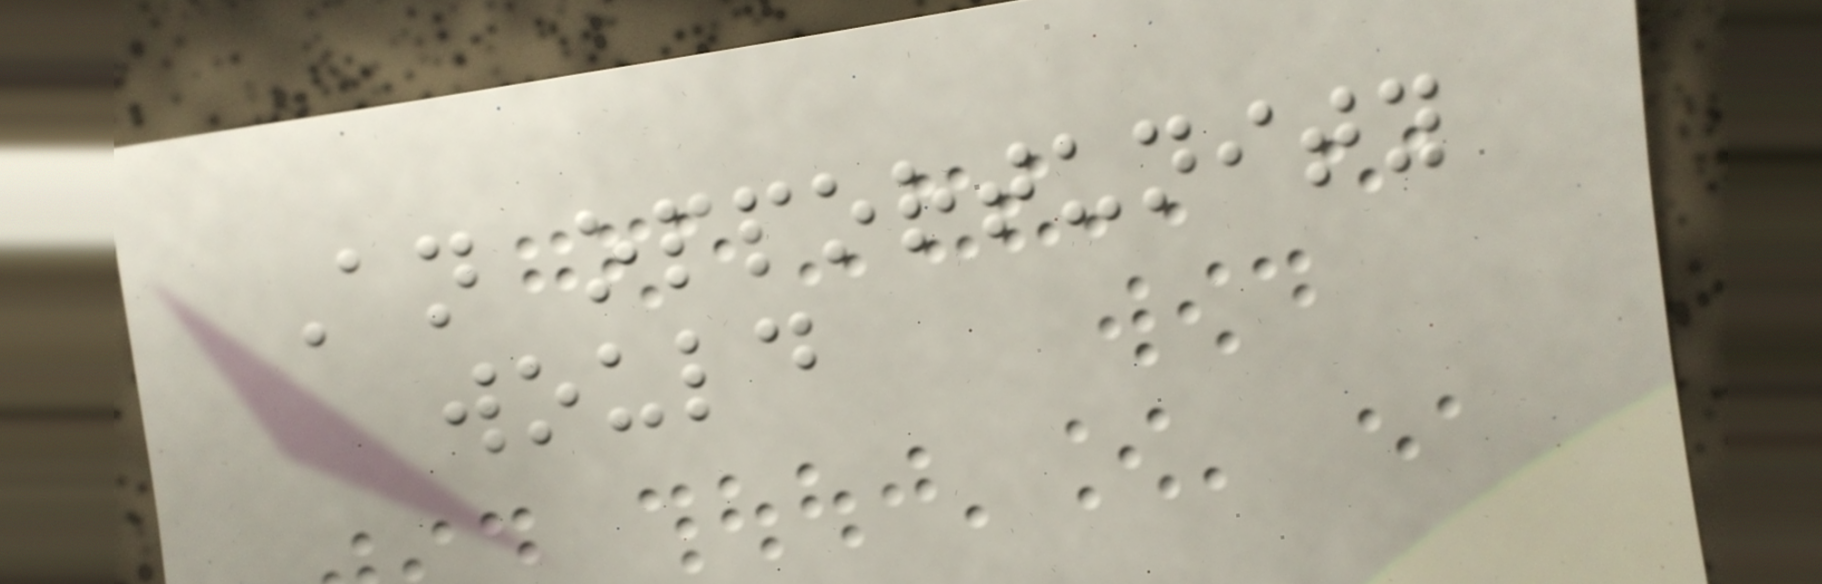An opportunity
would
